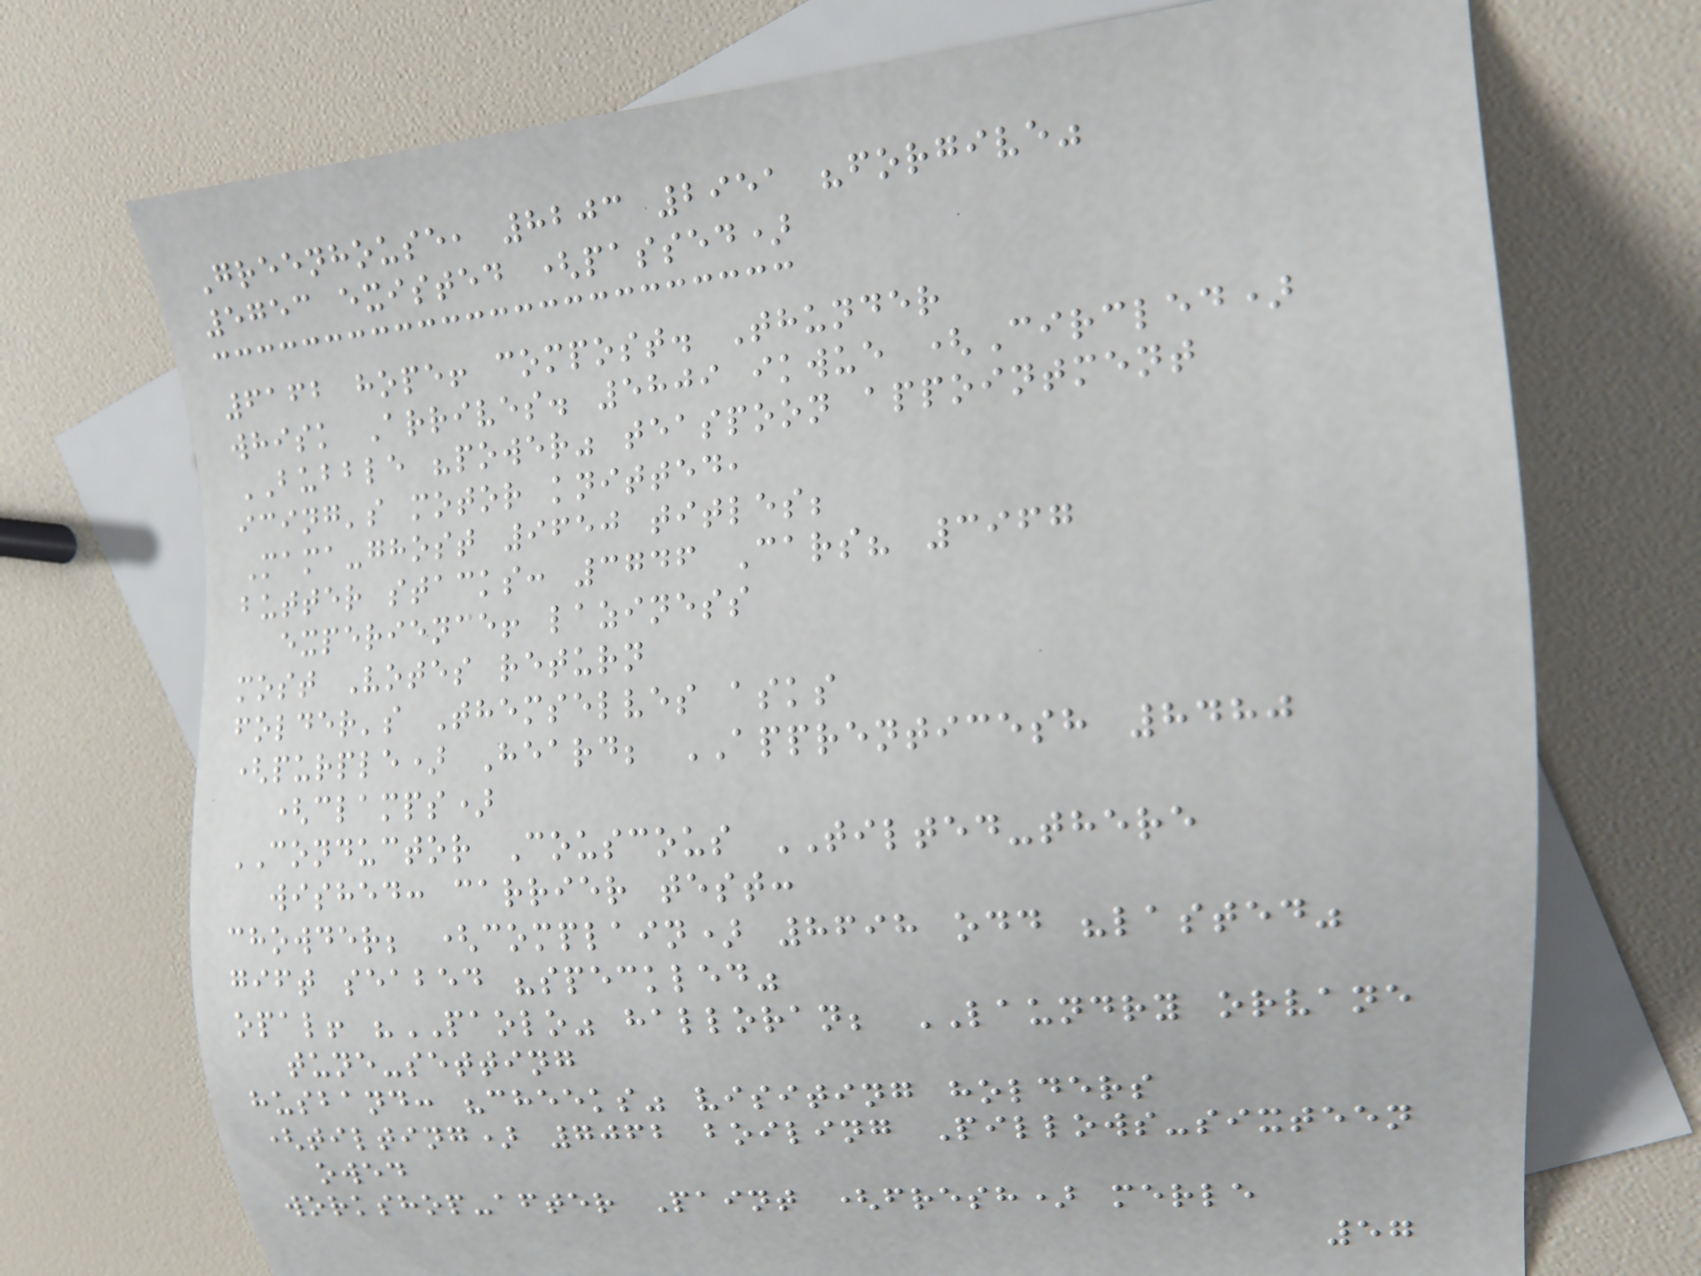Greenhouse, 8203 2951 "forgive"
5753 existed (passed)
6162 hope! compost. Thunder
whisk Arrives. 5809 ikwue (Circled)
BUBBLE "power" teaspoon appointment
icing's motor knitted,
Mama-ghost 9650 titles;
butter stacks: 3746 Cars? 3967
experience! laziness
most Votes return
folder's Themselves asks
(purple) Heard; APPRENTICESH 8480
(clamps)
CONDUCTOR Couscous TILTED-there
wished: carrier test:
chowder; (complain) 8698 odd "lasted"
gift seabed "speckled"
opal! "PAOLO" halloran; LAUNDRY orvane
tune-setting
husband: "cheeks" visiting holders
(tilting) 7062 boiling Pillows-sixteen
owed
workshop-after Paint (fresh) merle
57
